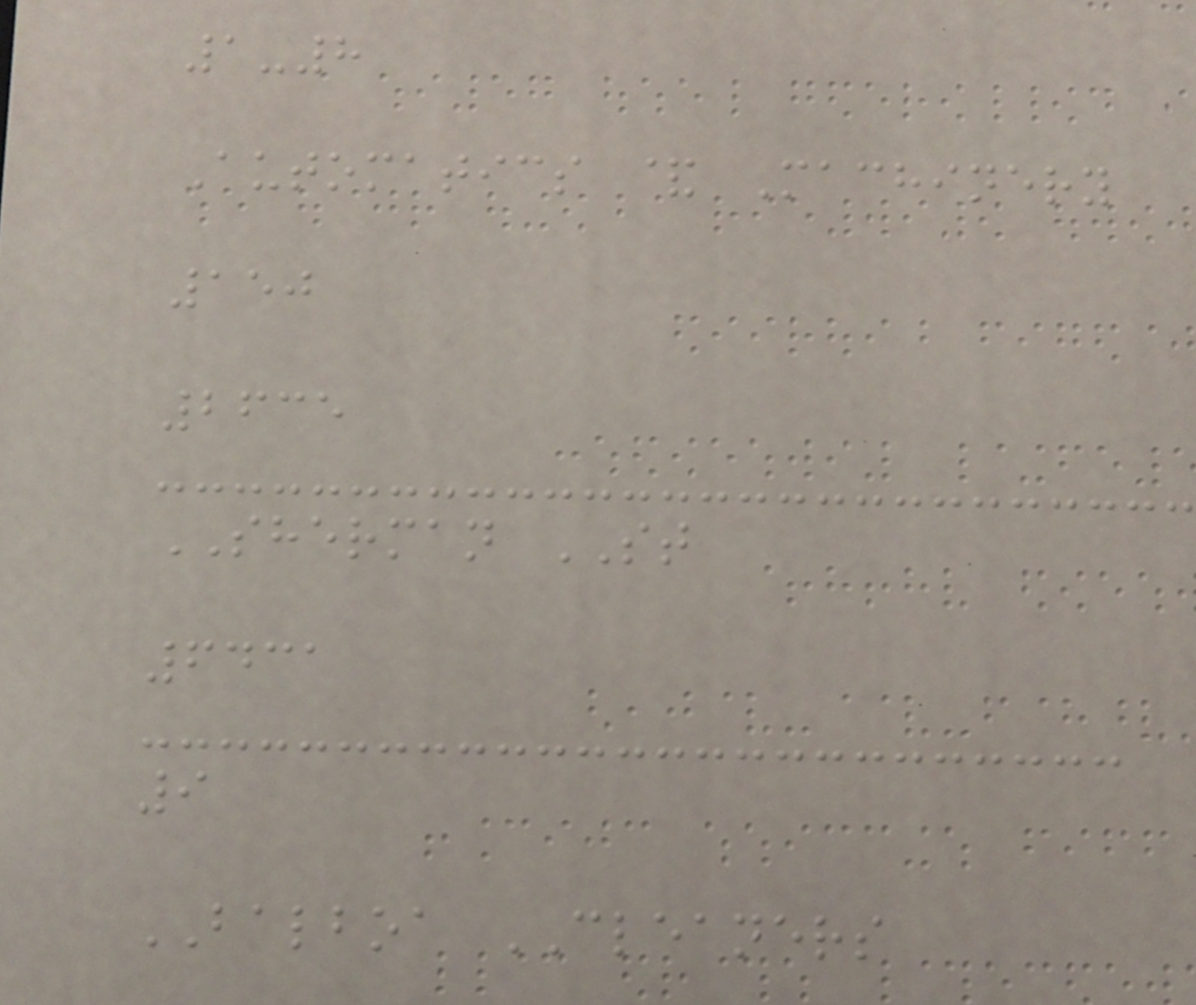1-8
Automatics & Machinery
150
2635
SHERMAN ST
6431
9
BALBOA CLEANERS
